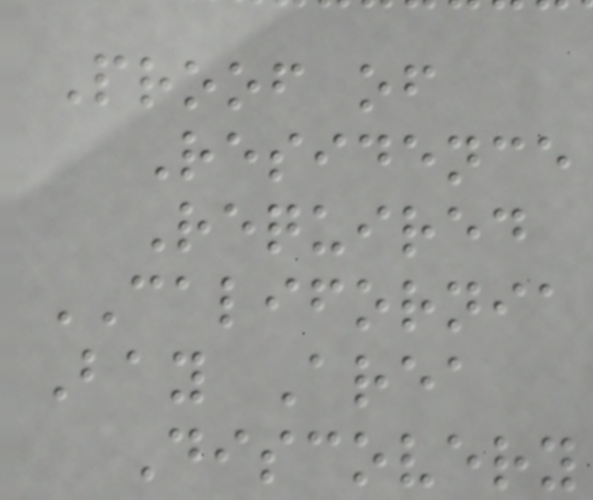Proof of
Residence
Required
CALIFORNIA
Bay Area
Discovery
